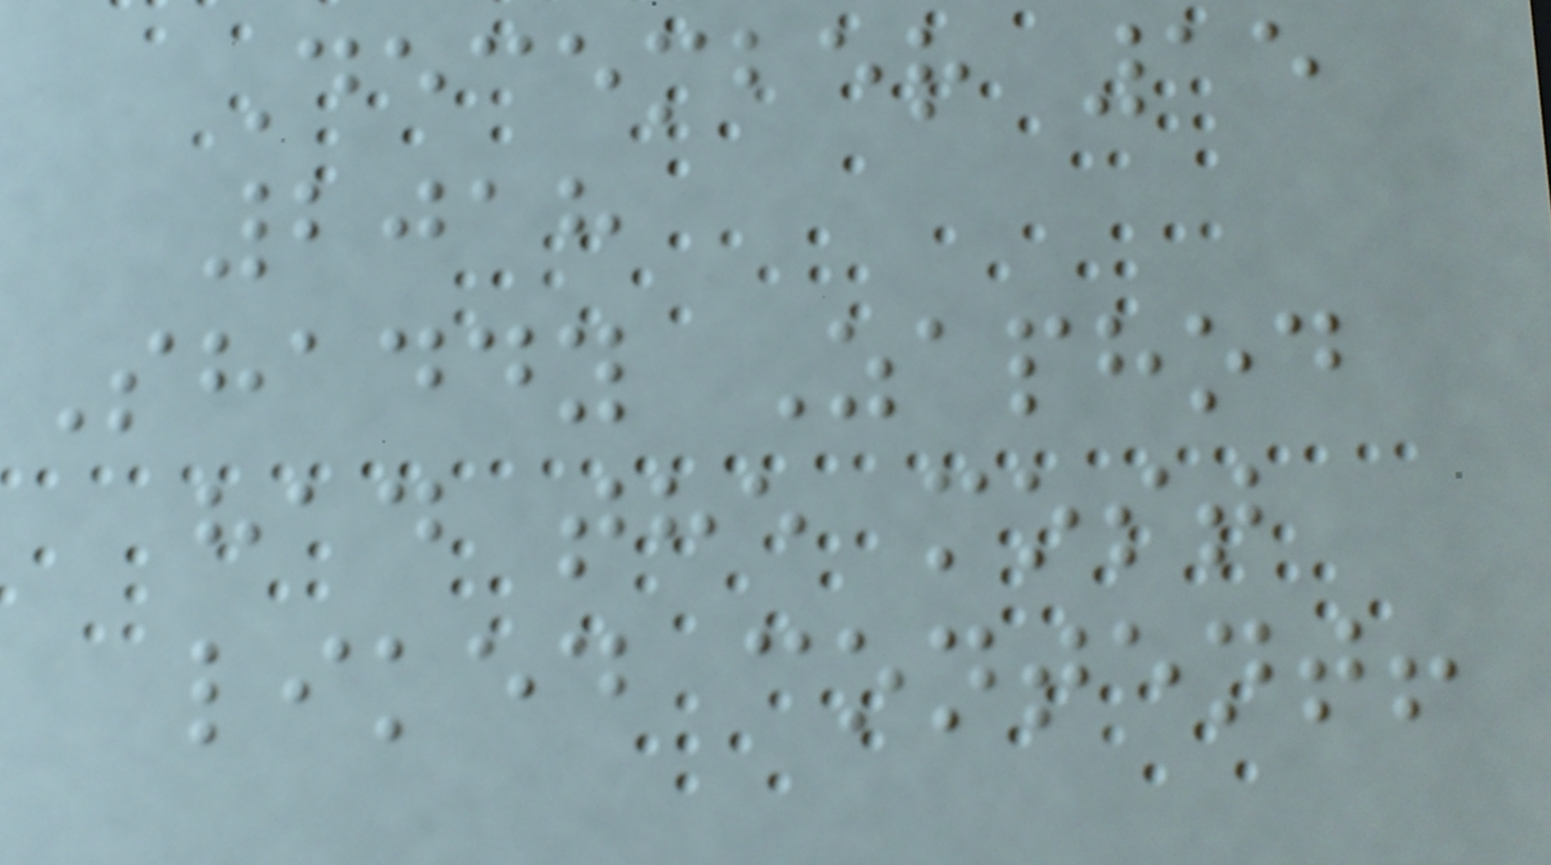December 15
2018
Shaddy Zaphod
had the most
liked content!
